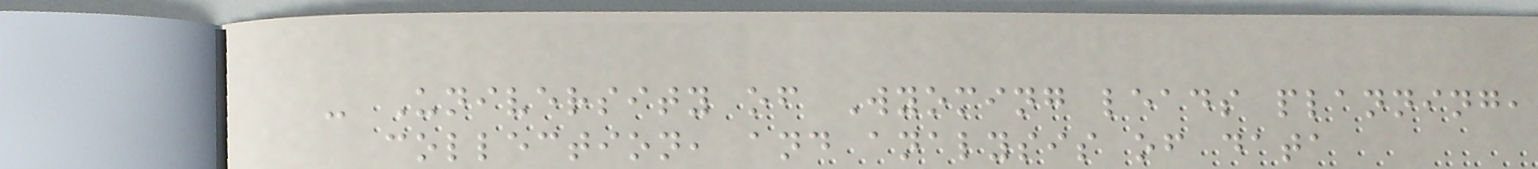- University of Wyoming leads planning,
collection, and analysis of data
